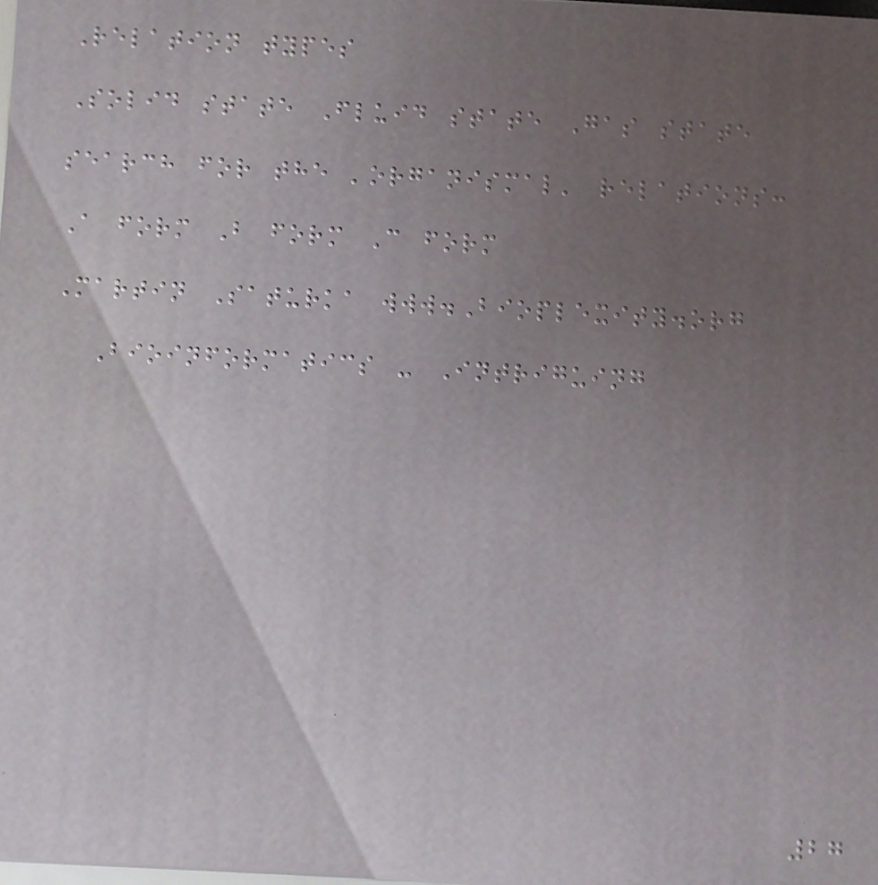Relation types
Solid state Fluid state Gas state
search for the 'organismal' relations:
A form B form C form
Martin Saturka www.Bioplexity.org
Bioinformatics - Intriguing
27
